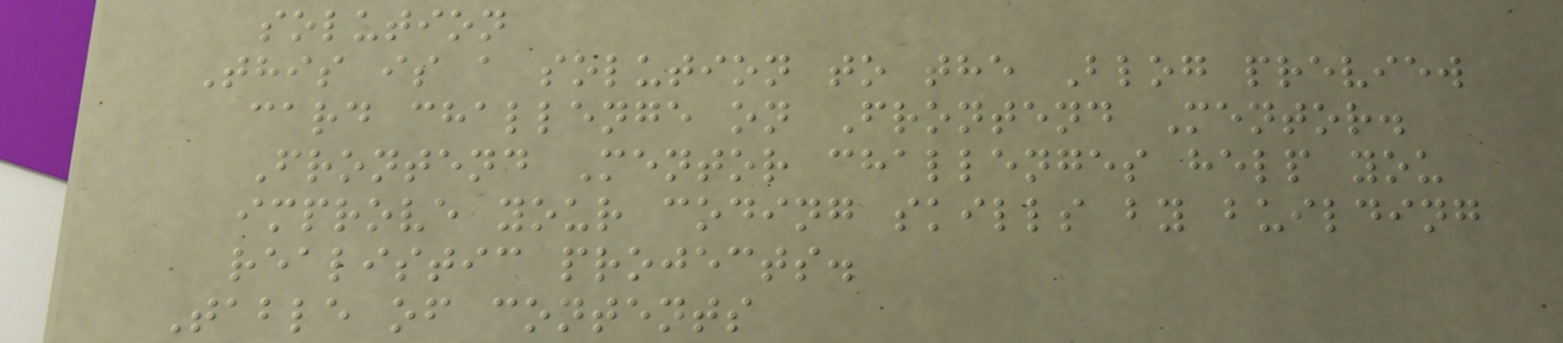solution
This is a solution to the Blog preview
card challenge on Frontend Mentor.
Frontend Mentor challenges help you
improve your coding skills by building
realistic projects.
Table of contents
